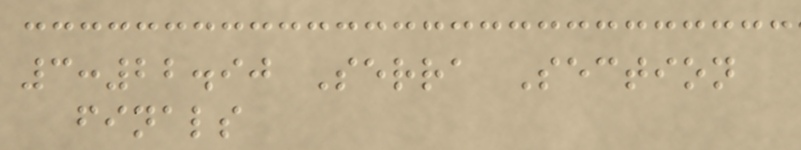3:22.90 Serra Section
finals
